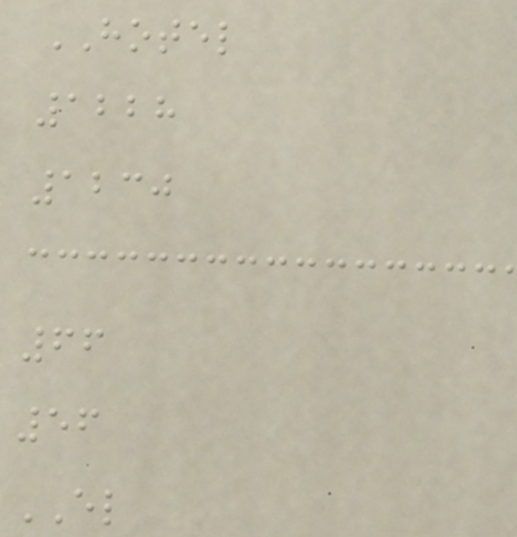HOTEL
1228
1230
66
56
EL
